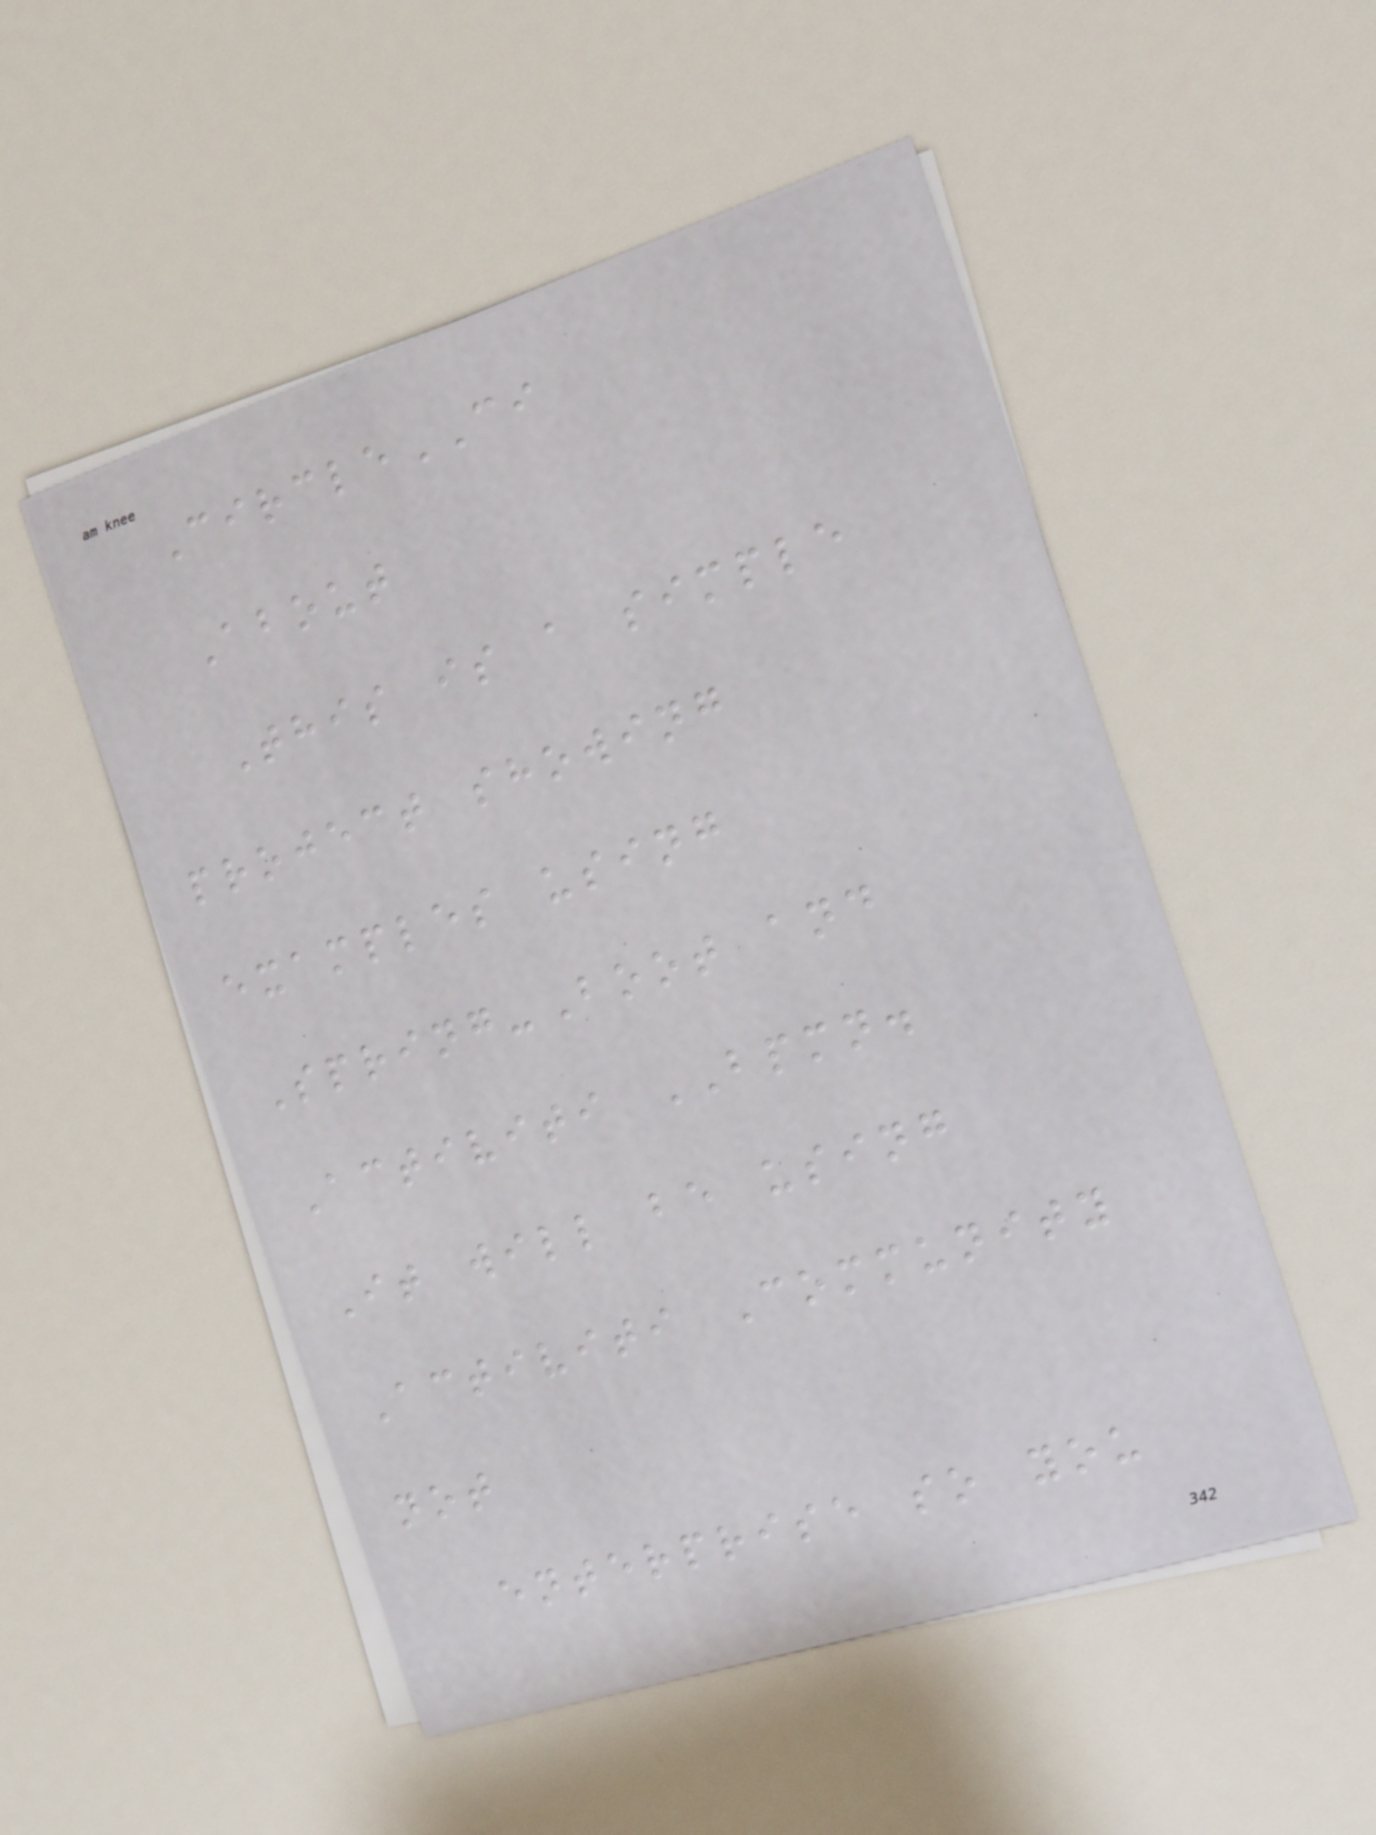CircleCI
About
This is a simple
project showing
examples using
Spring-Boot and
Activiti BPMN.
It will be using
Activiti Community
not
enterprise so you
